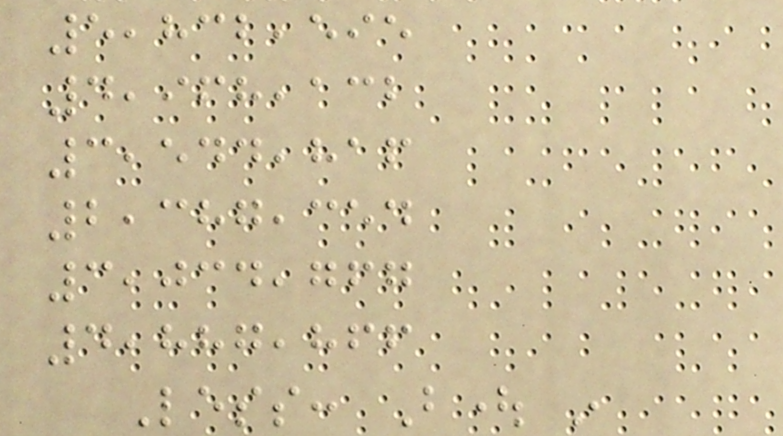5,832,595
4,968,132
3,544,816
2,387,354
3,034,767
4,887,866
Less: Bought in
